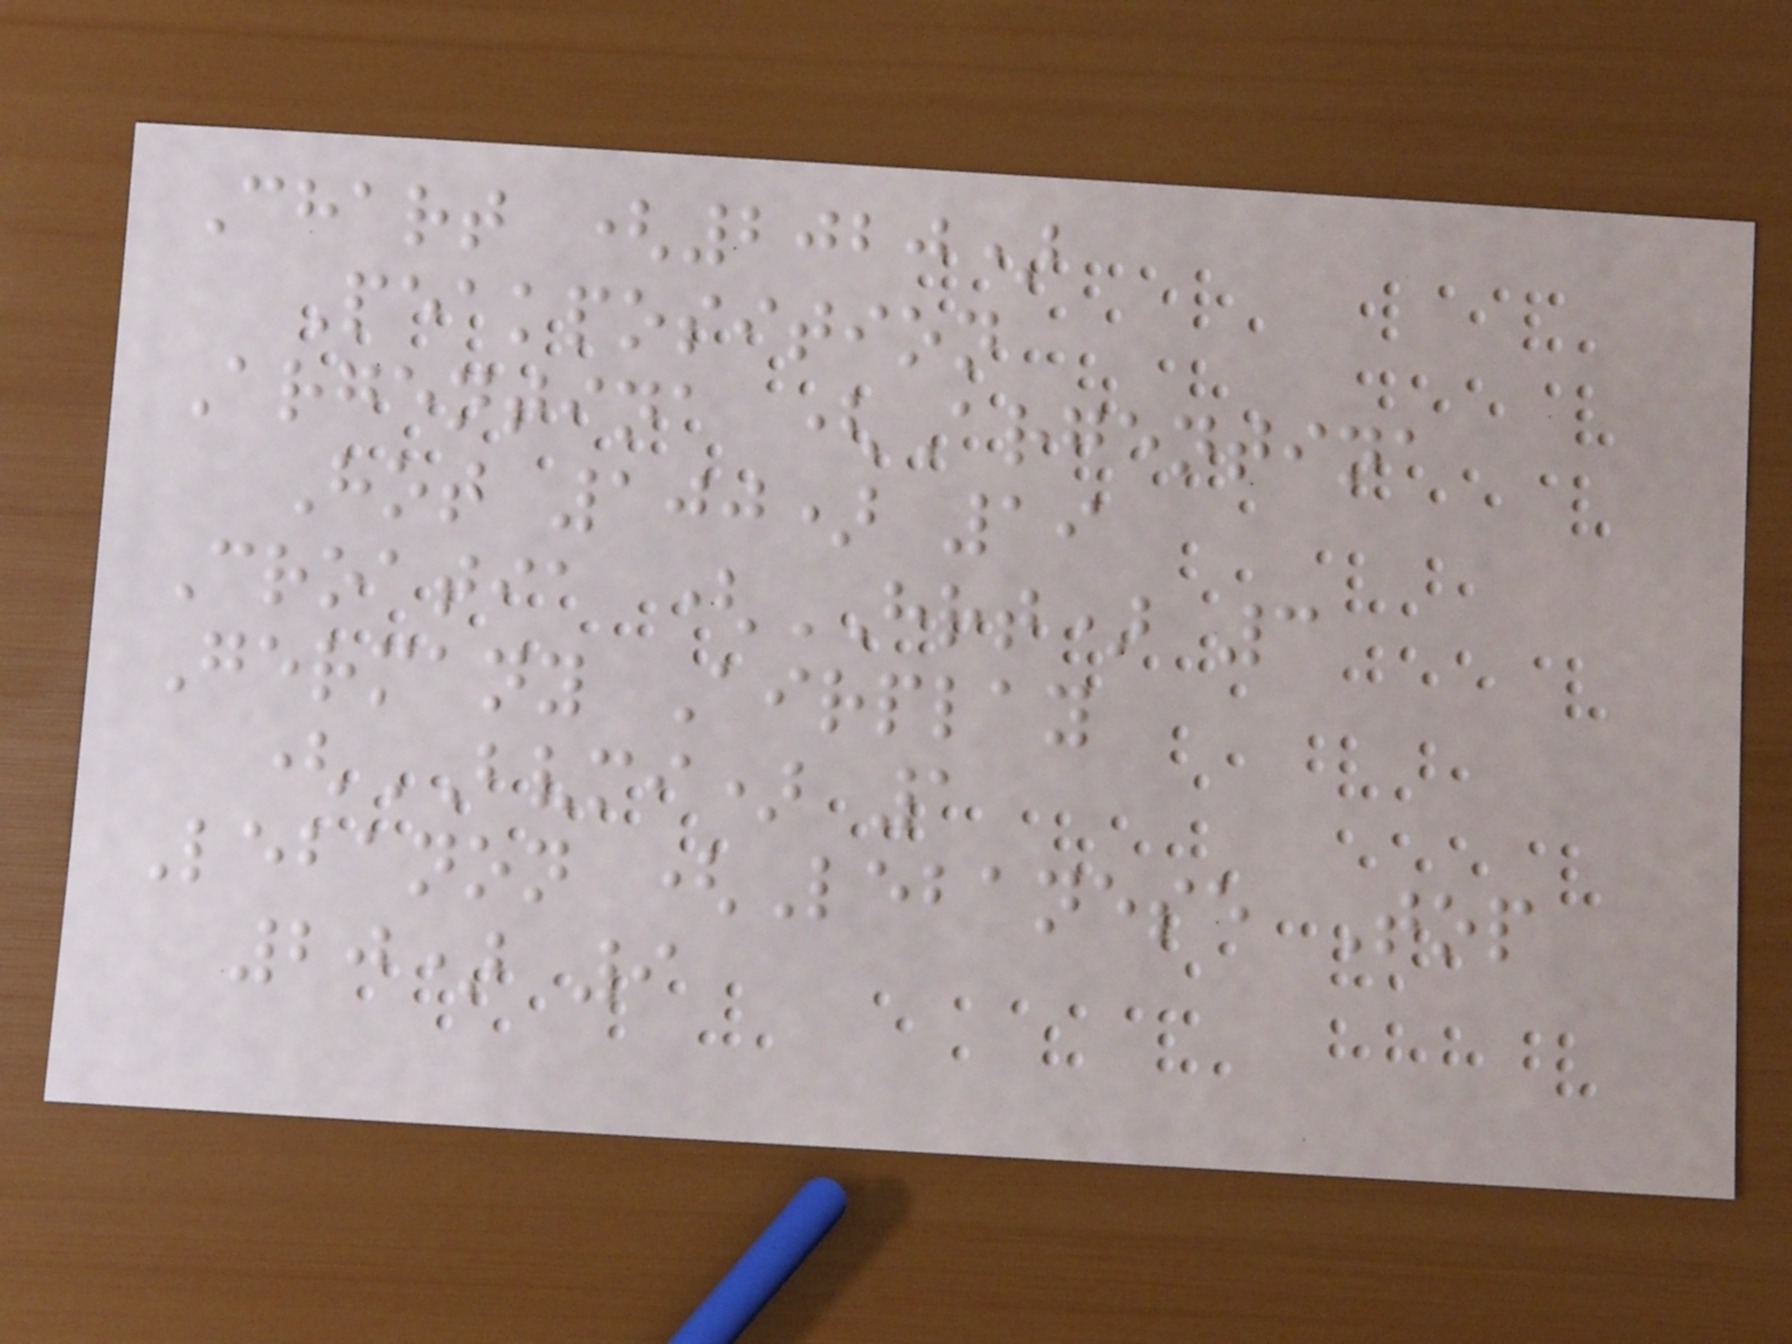Chart (2020)
Peakposition
Argentina (Argentina
Hot 100) 19
Croatia (HRT) 3
Germany Airplay
(BVMI) 1
Lebanon (Lebanese Top
20) 9
